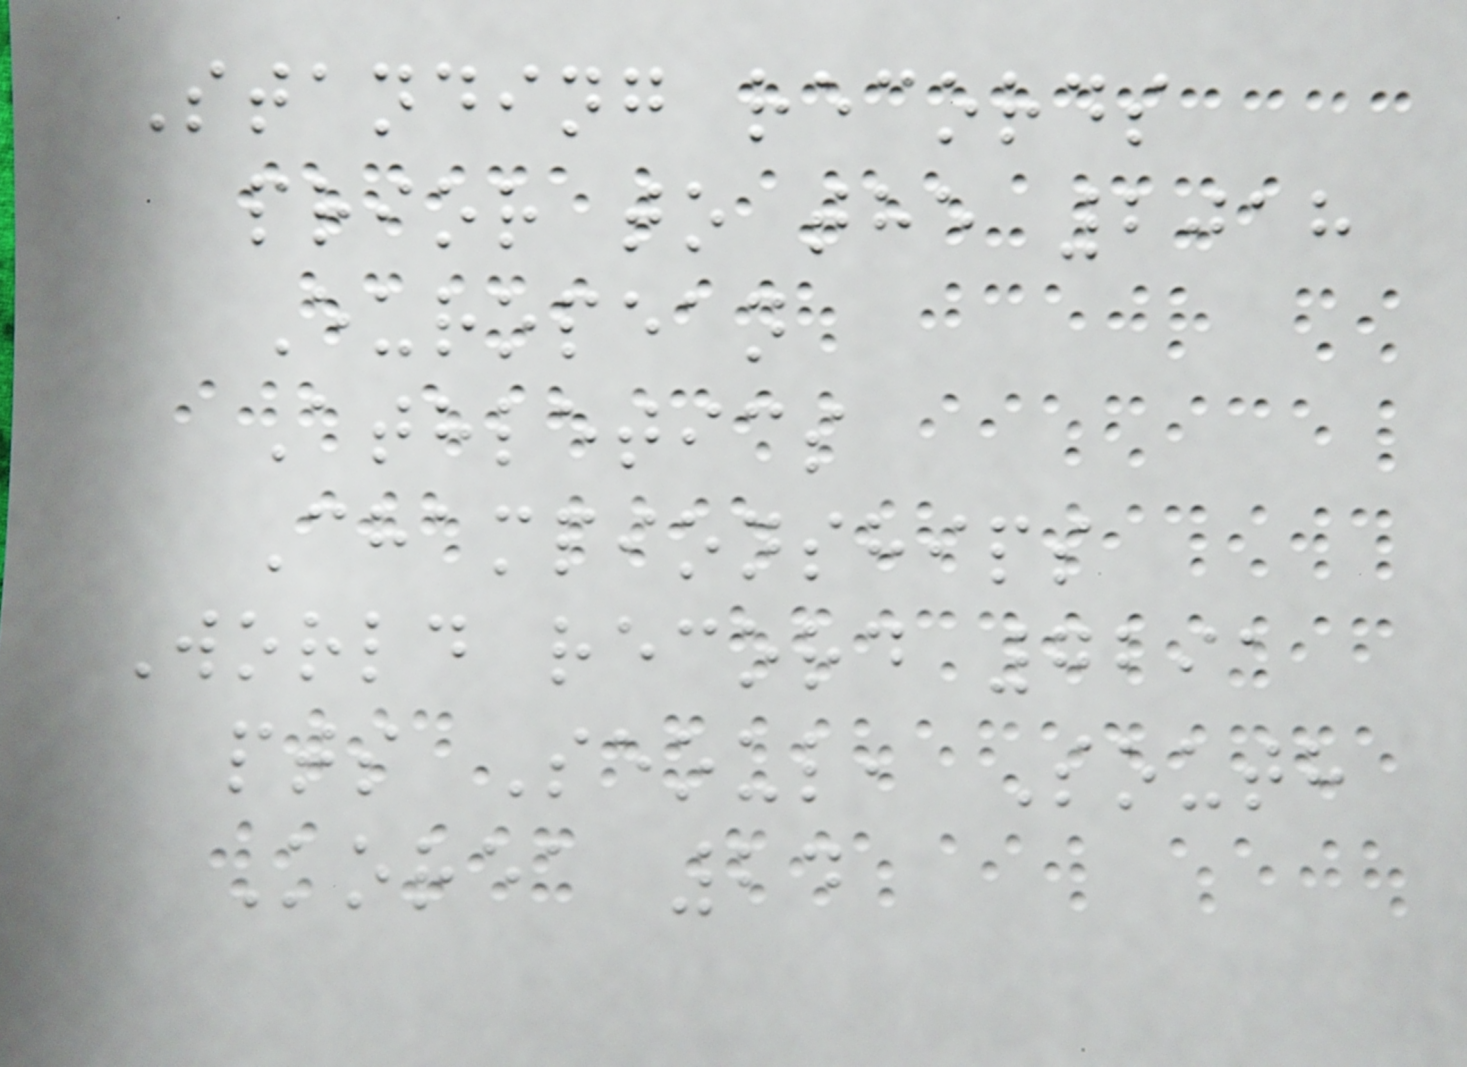Standing records
prior to the 2018
European
Athletics
Championships
World record 7291
pts Seoul, South
Korea 24
